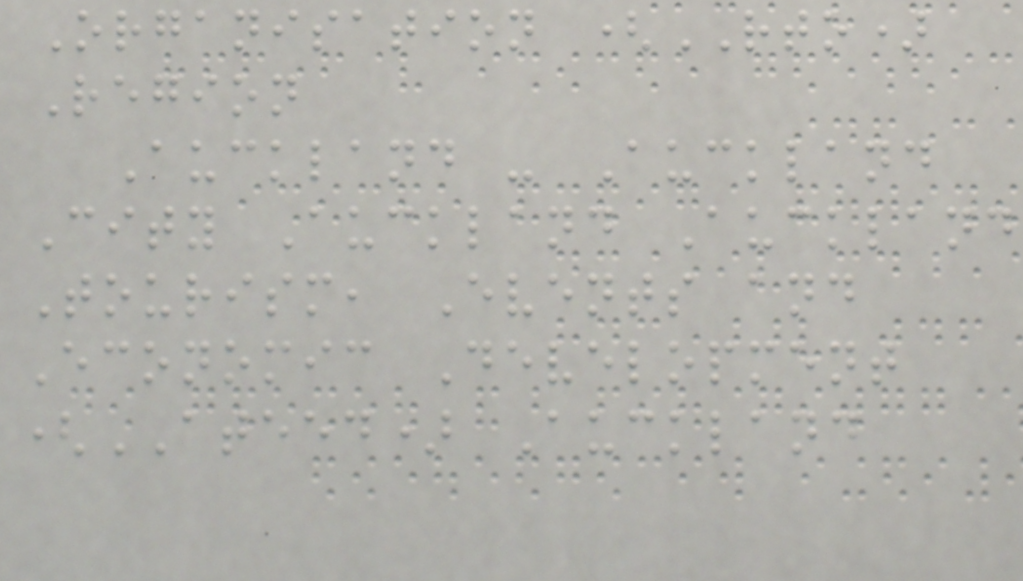Organisation (RTO)
Region
Auckland - Auckland
City Auckland Auckland
Tourism, Events and
Economic Development
(ATEED) Auckland
